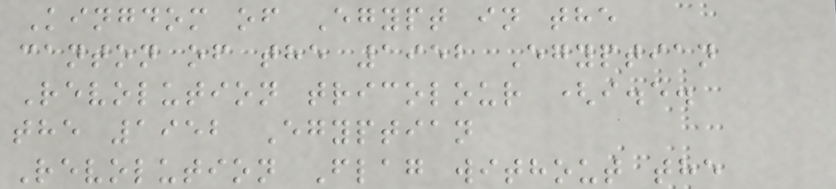Kingdom of Egypt in the
canton of the 1952 Egyptian
Revolution tricolour (i.e.
the 1952 Egyptian
Revolution Flag without the
